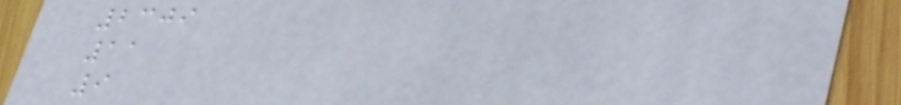2309
11
9
